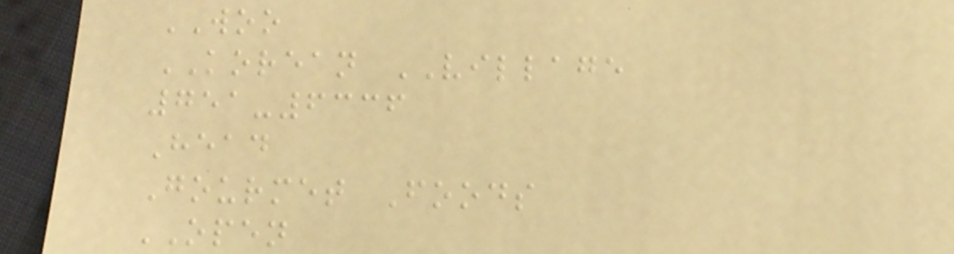WOO
KOREAN VILLAGE
751-6336
Head
Gourmet Foods
OPEN
